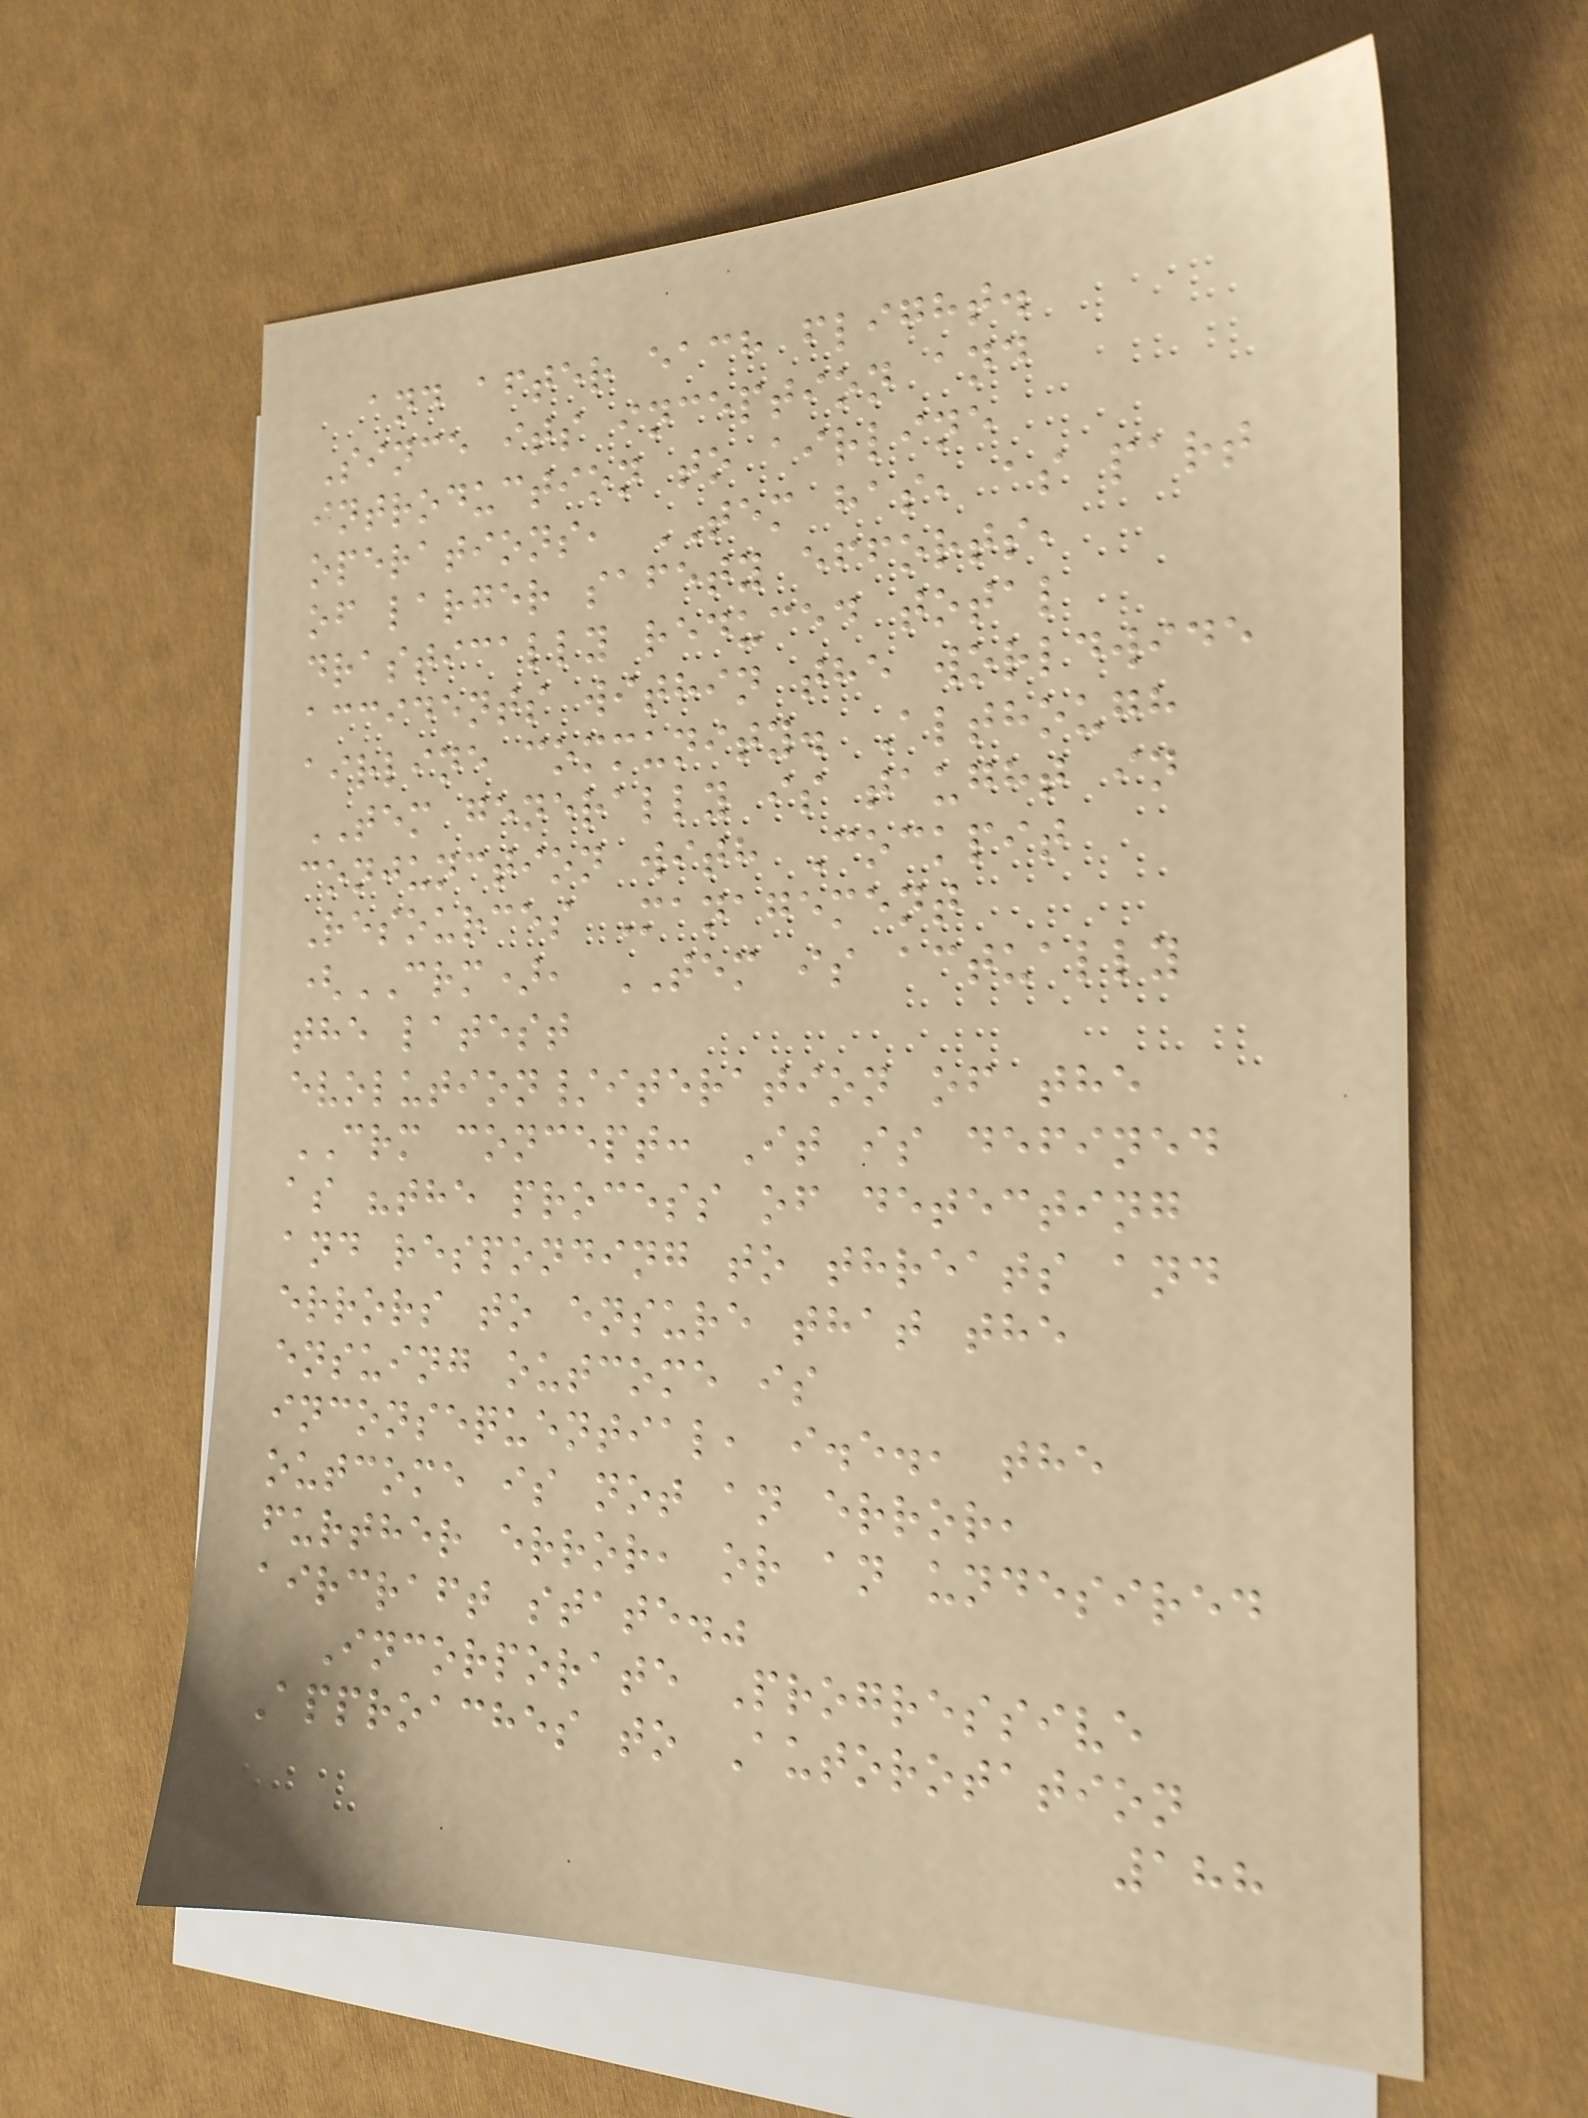and after each flight.
Since its inception and
introduction to airline
operations, TEM has, as part
of larger safety efforts,
drastically reduced total
accidents within the worldwide
airline community. Although
TEM generally is taught in
conjunction with Cockpit
Resources Management
(CRM), TEM is actually
the latest
evolution/iteration of the
CRM concept: It is defined
as "the process of detecting
and responding to threats and
errors to ensure that the
ensuing outcome is
inconsequential, i.e., the
outcome is not an error,
further error, or an undesired
aircraft state."
Incorporate Progressive
Approaches to Autorotation
188
